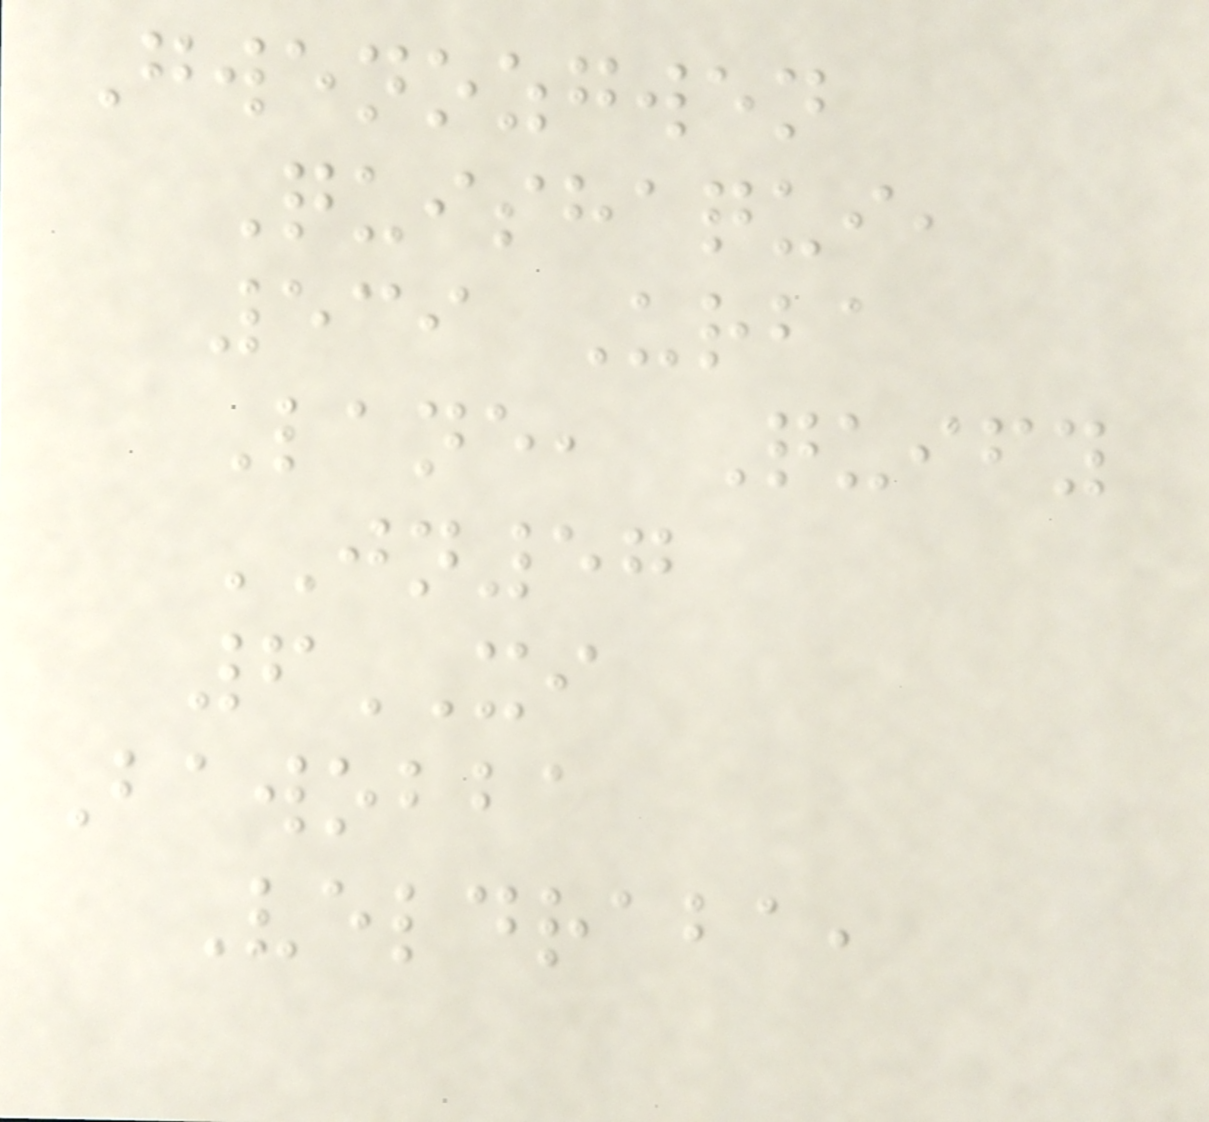Gwenozgwen
Quishaqui,
539 Urba
Lane, Quify
JN57
6XI
Bawobba
Veldraba,
